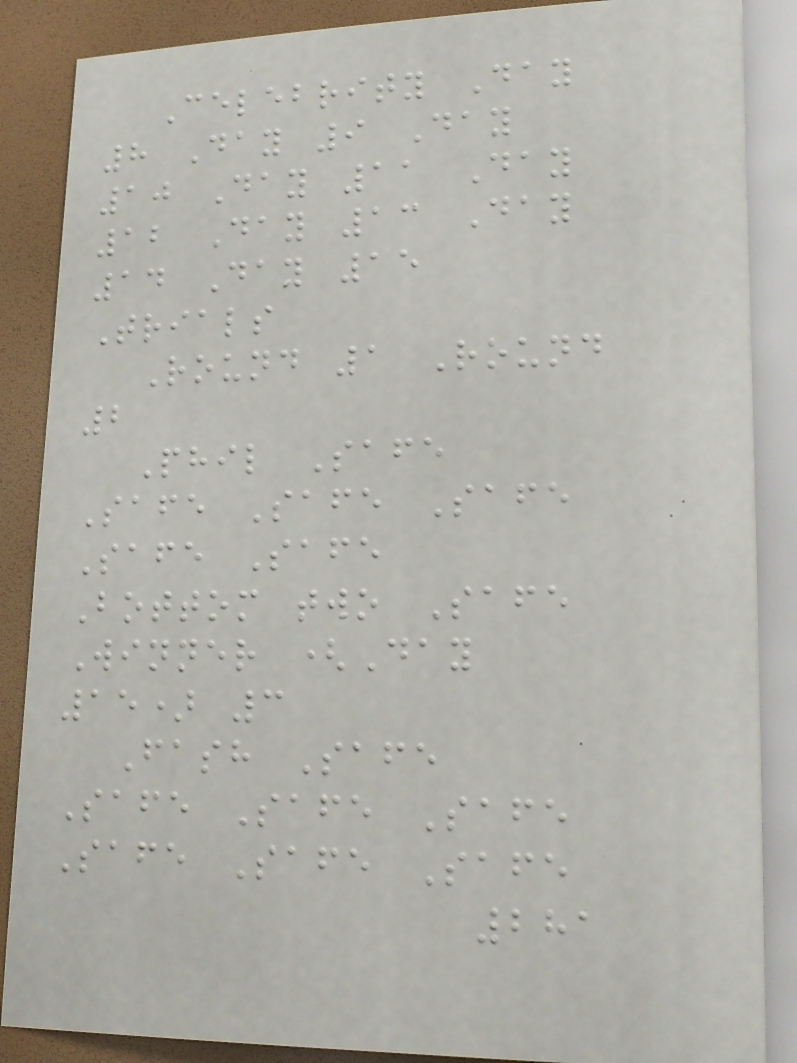Celebrity Day
8 Day 9 Day
10 Day 11 Day
12 Day 13 Day
14 Day 15
Trials
Round 1 Round
2
Phil Safe
Safe Safe Safe
Safe Safe
Bottom two Safe
Winner (Day
15) 3
Fash Safe
Safe Safe Safe
Safe Safe Safe
281
